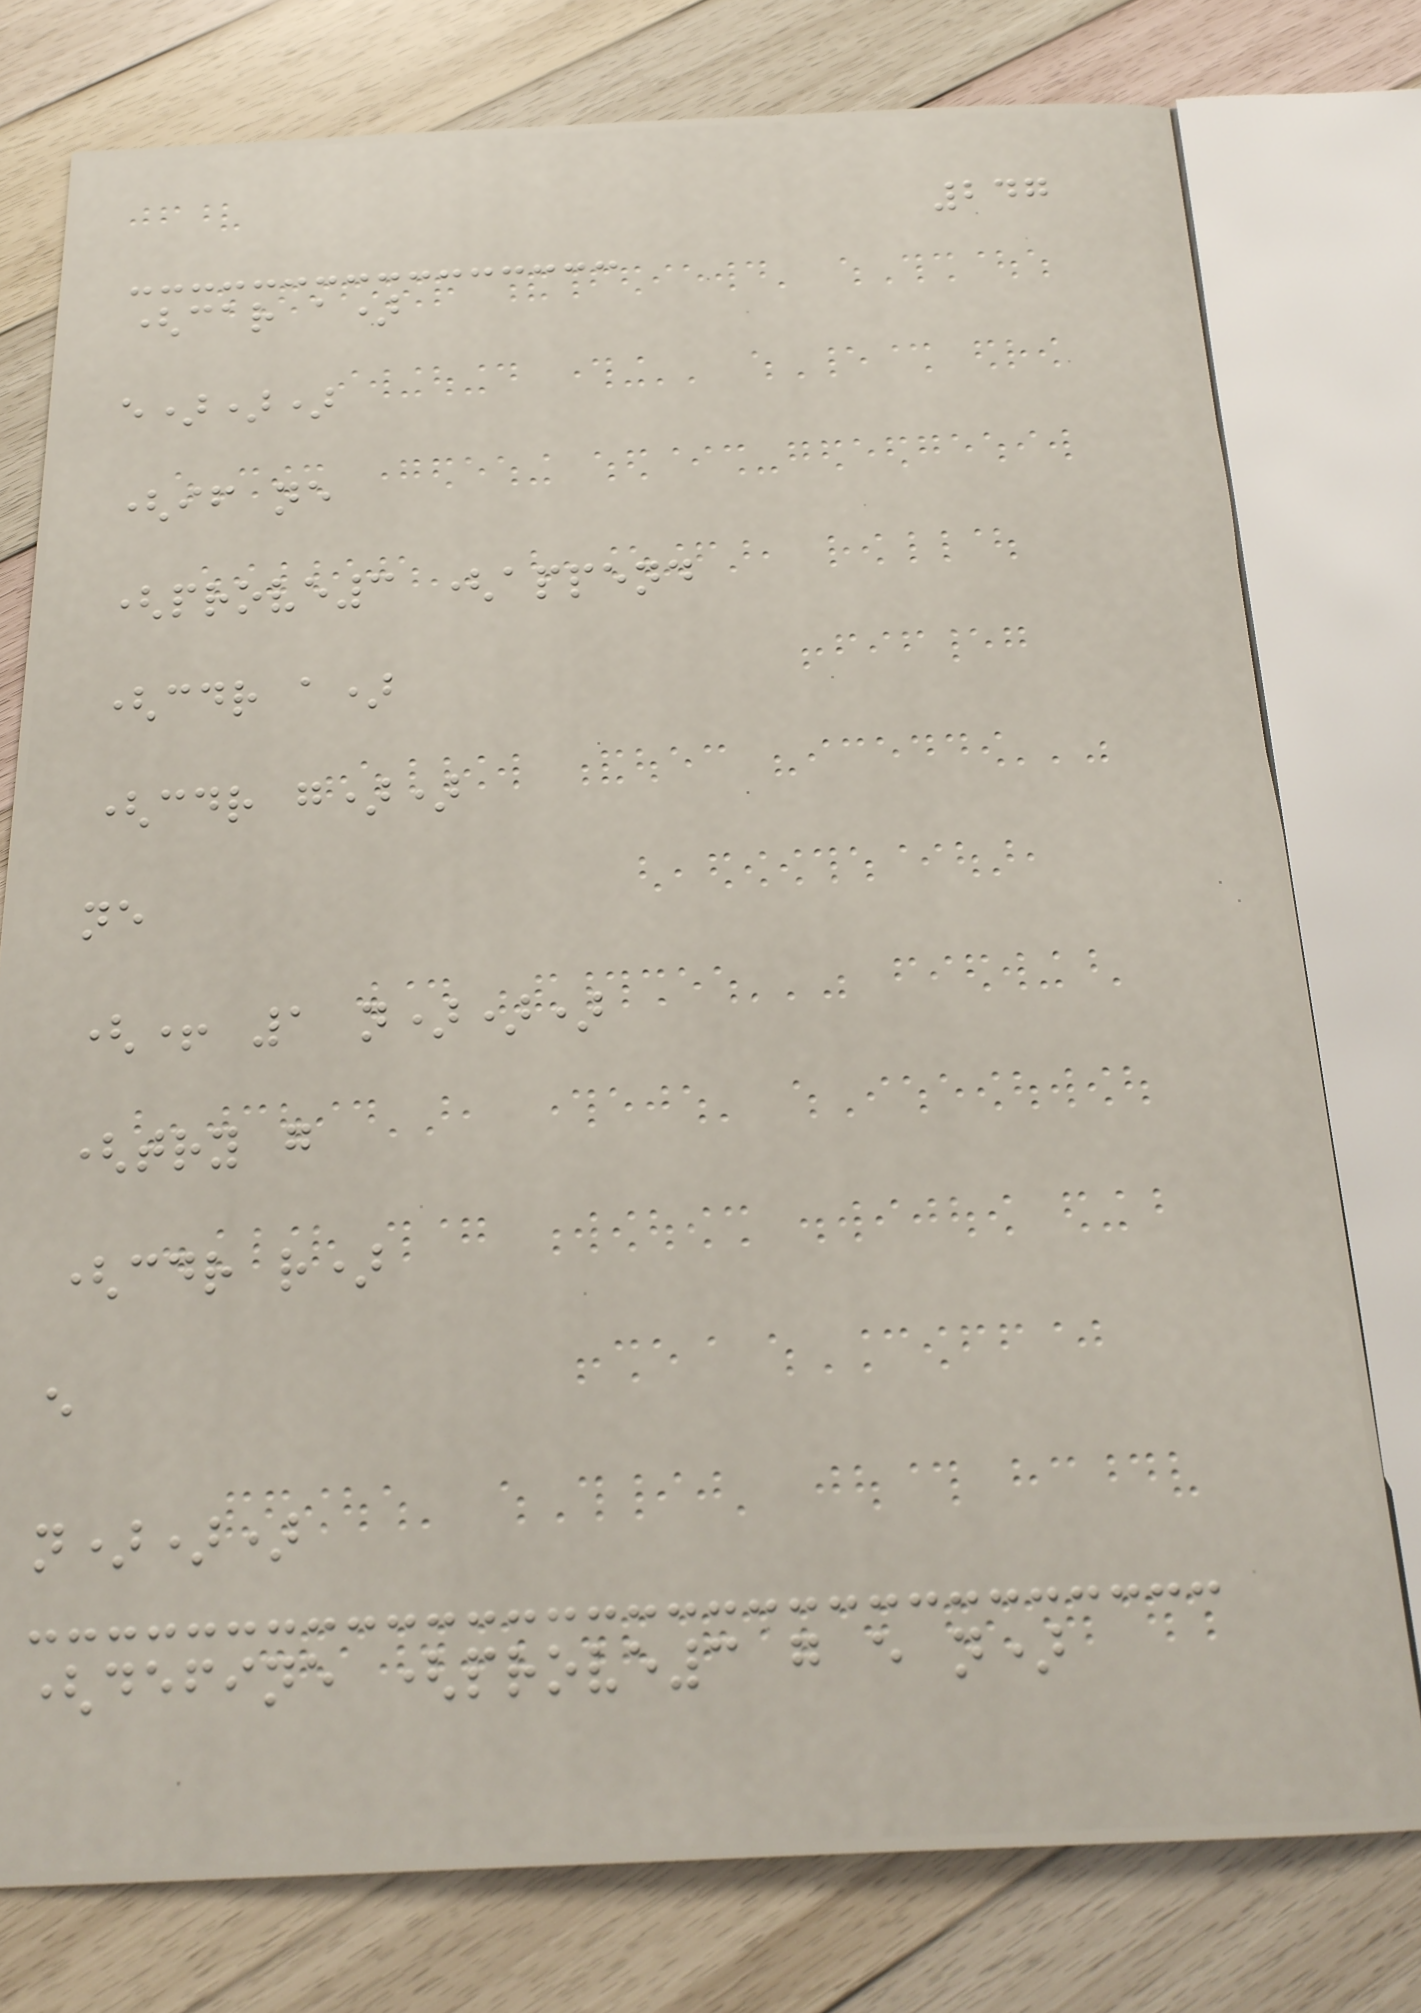247
(car a)
e)))
(if ne
(prove3 (append
(cdr a)
(cdr g))
ne
(+ 1 n)))
(try g
(cdr r)
e
n)))
(define (prove3 g e n)
